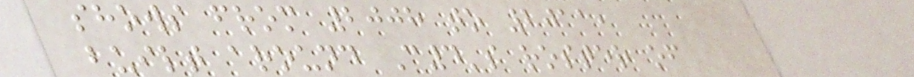shows from 2008 to 2011,
built around C4's roster of
